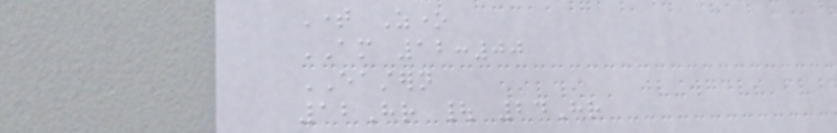Time Zone
AM 12:00
EASTERN
12Hr | 24Hr
